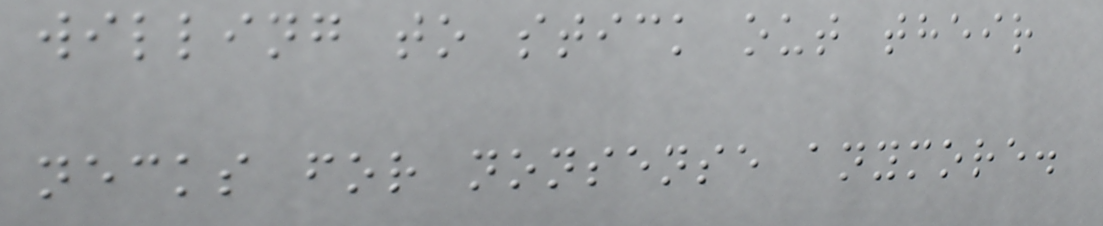willing to stick out their
necks for nonsense anymore.
